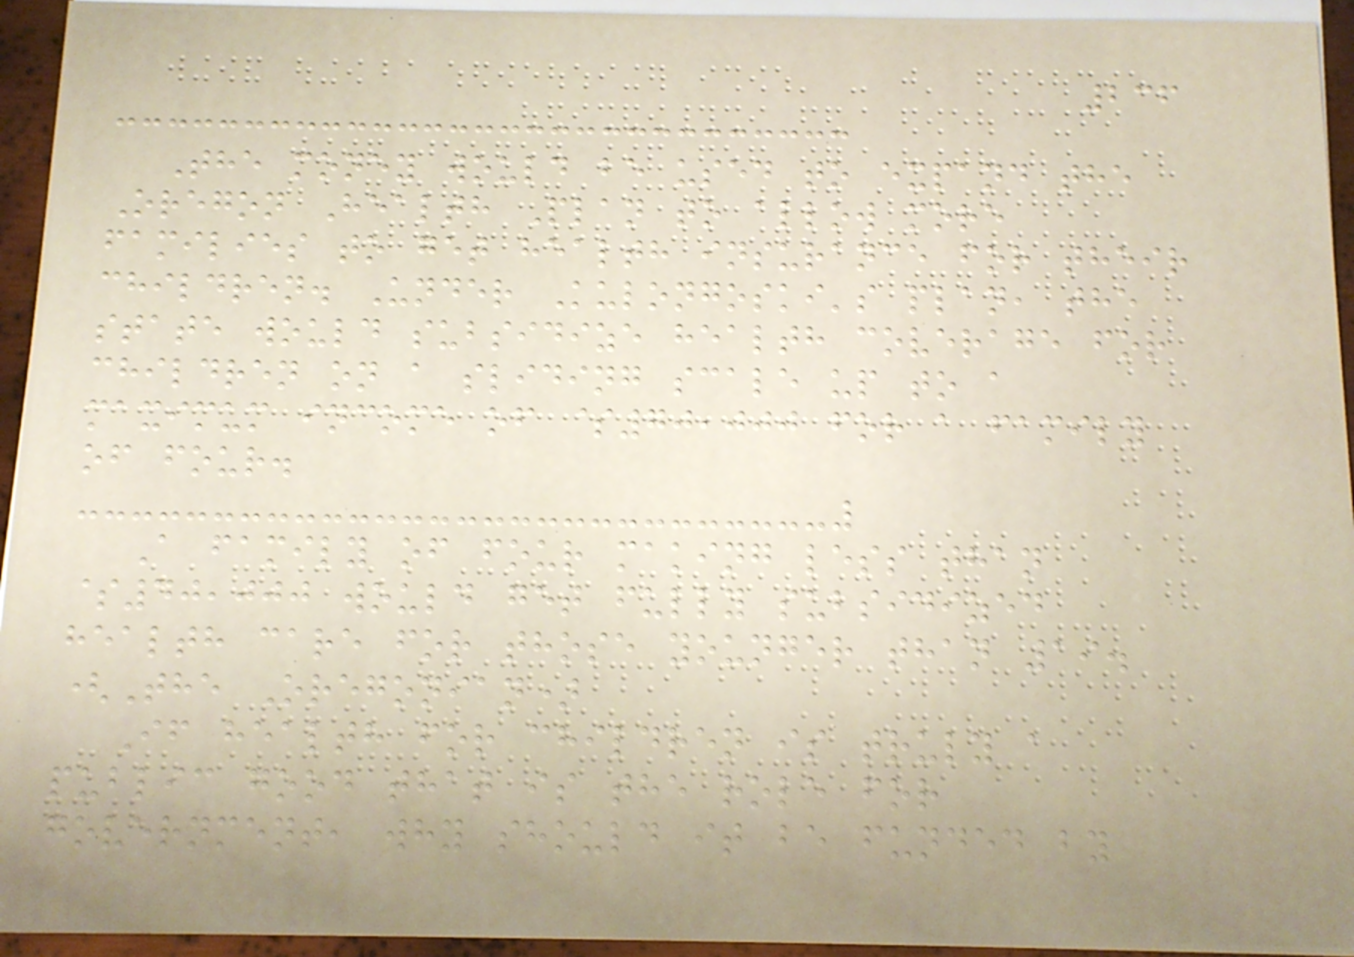236
The money would be used to expand the
Oregon Health Plan to allow more
families to get health insurance for their
children. Under Kulongoski's plan, the
state would subsidize health coverage for
children on a sliding scale up to a
maximum income of $70,000 for a family
of four.
A family of four making less than
$40,000 would get fully subsidized
health care for those younger than 19.
(The Oregonian)
If health for children is truly a
public good that is the role for
government, why should it be funded by
